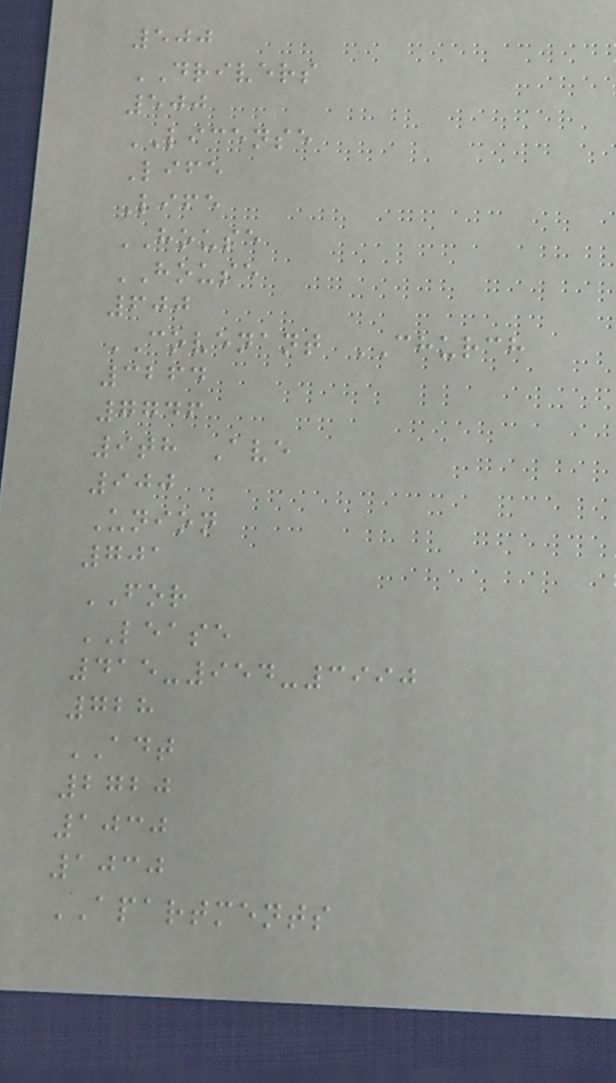500
DRIVERS
500
LICENSE
Life
Life
HOUSE
HOUSE
600
COVENANT CHURCH
3264
7746
9th Ave
900
Union
701
FOR
LEASE
415-954-3990
728
ADT
2720
1030
1030
APARTMENTS
